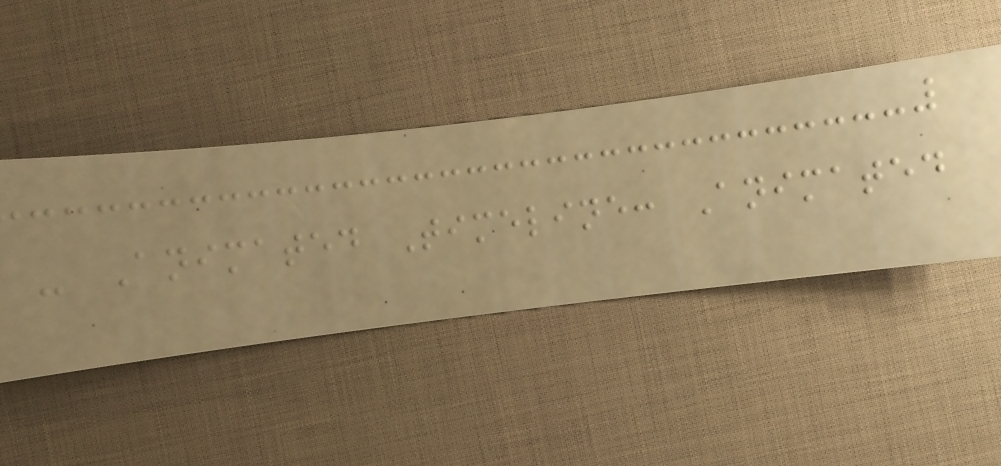- Animated Timeline: Animated
